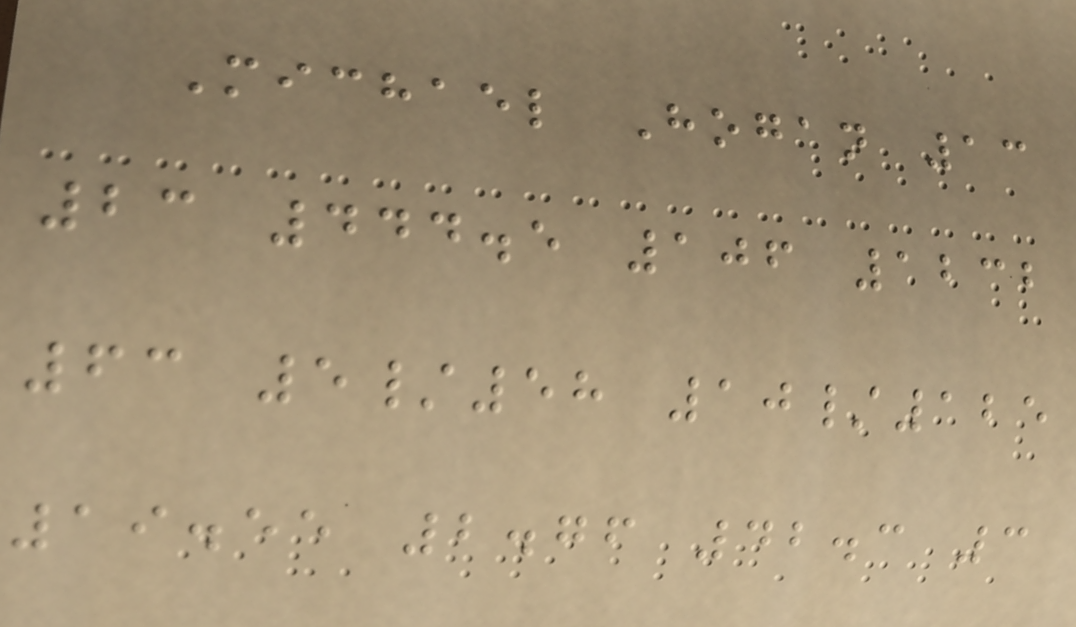Michael Hogan 13
23 444.5 106 1232
63 5/58 10/125
19.55 2.76 42.3 3
